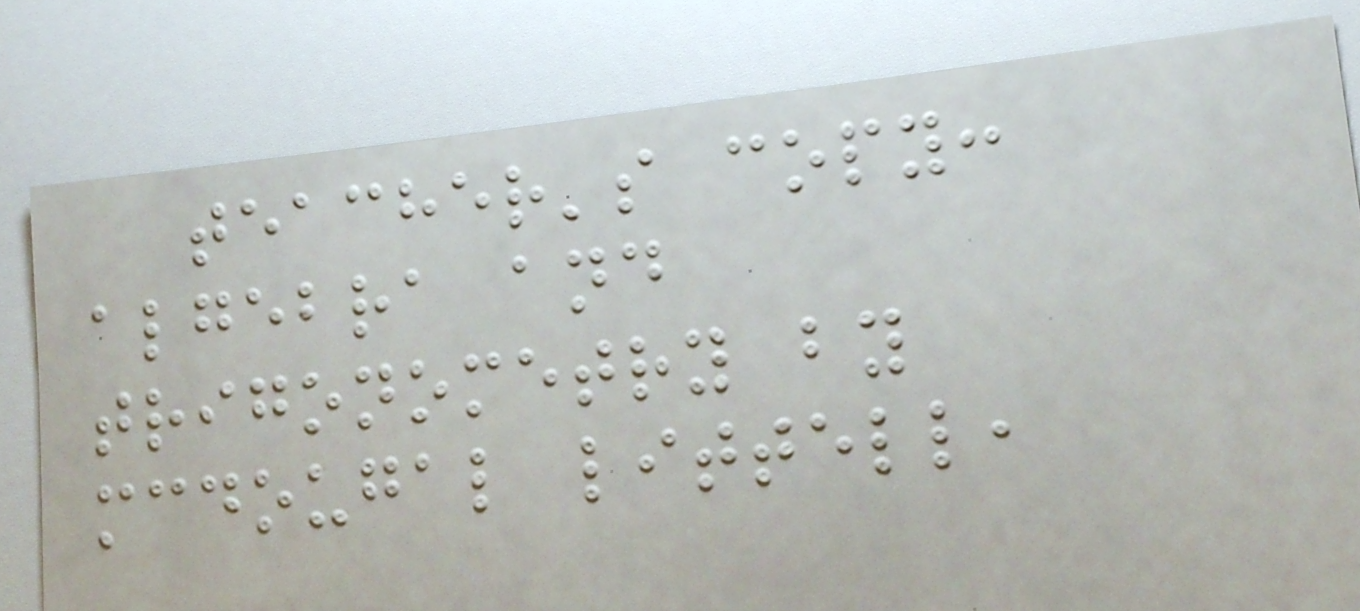teacher's copy:
algebra and
trigonometry by
mcdougal littell,
